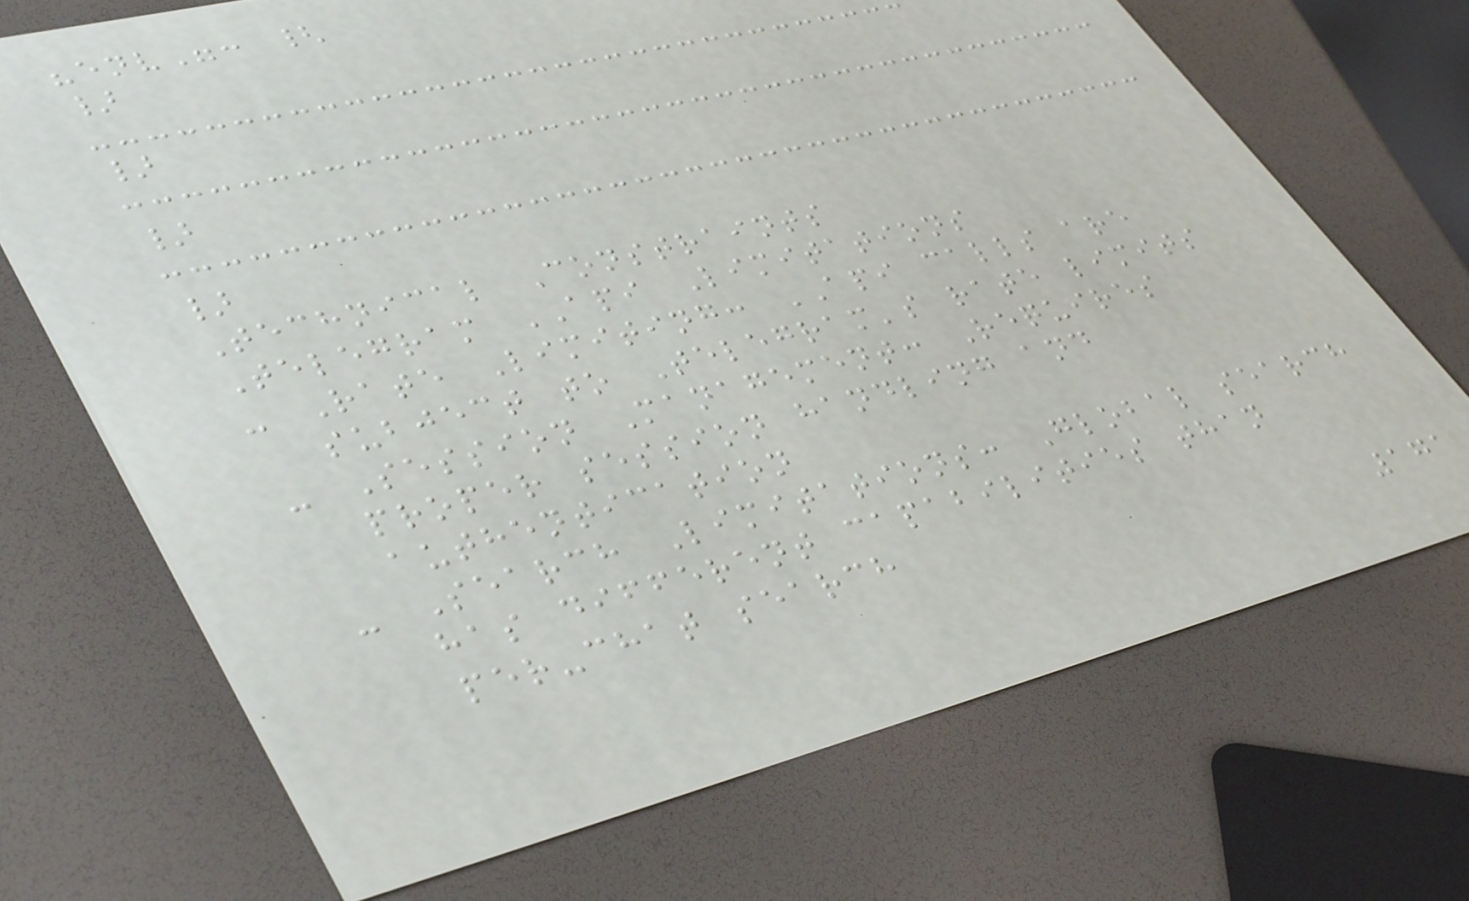"env": {
}
}
}
}
Technical Constraints
Telegram API Limitations
- Rate Limiting: API calls are
subject to Telegram's rate limits
- Session Management: Requires
proper session handling and
authentication
- Search Limitations: Global search
has different capabilities than
per-chat search
171
